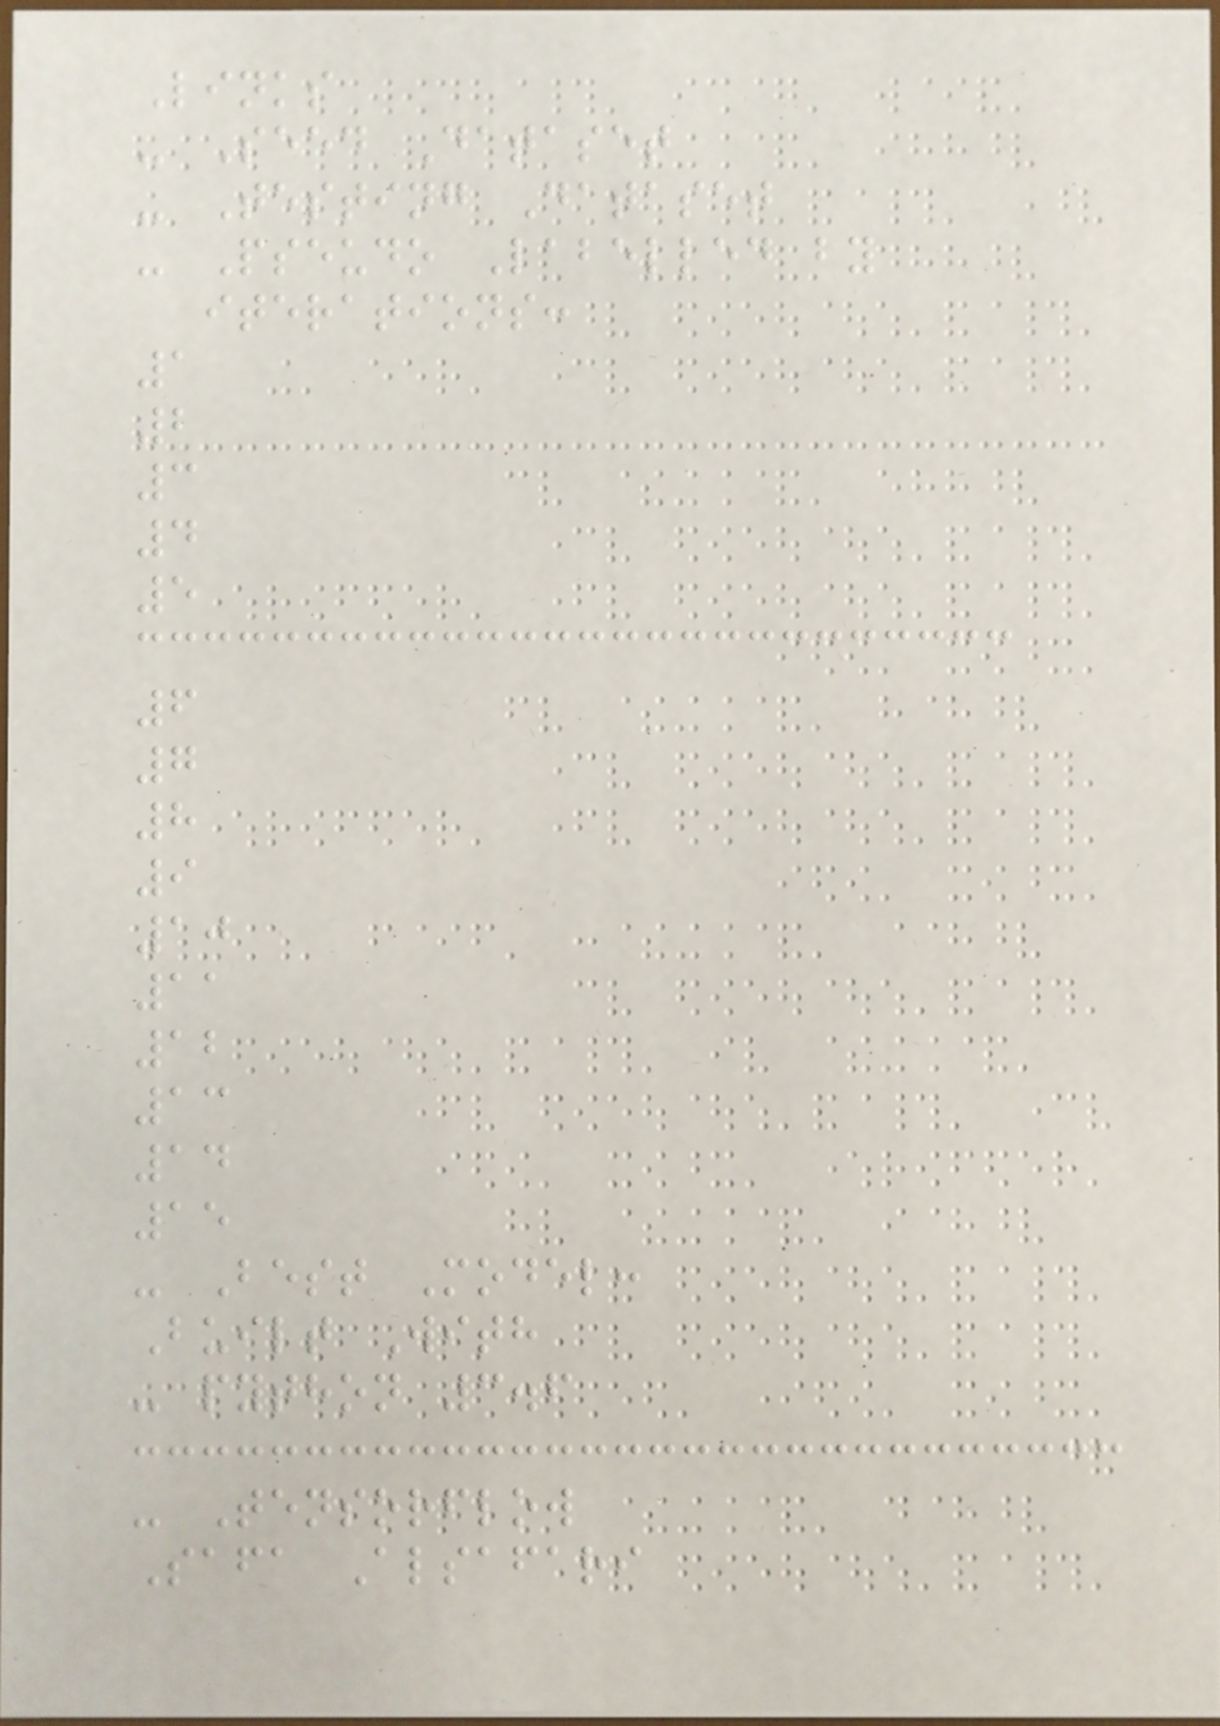Links
- Seed Dataset
- Testing Dataset
- Pseudo Labelled by
iterations:
1
2
3
4
5
6
7
8
9
10
11
12
13
14
15
- Best Model:
Built With
- python 3.6
- Tensorflow
Safa Alsafari
